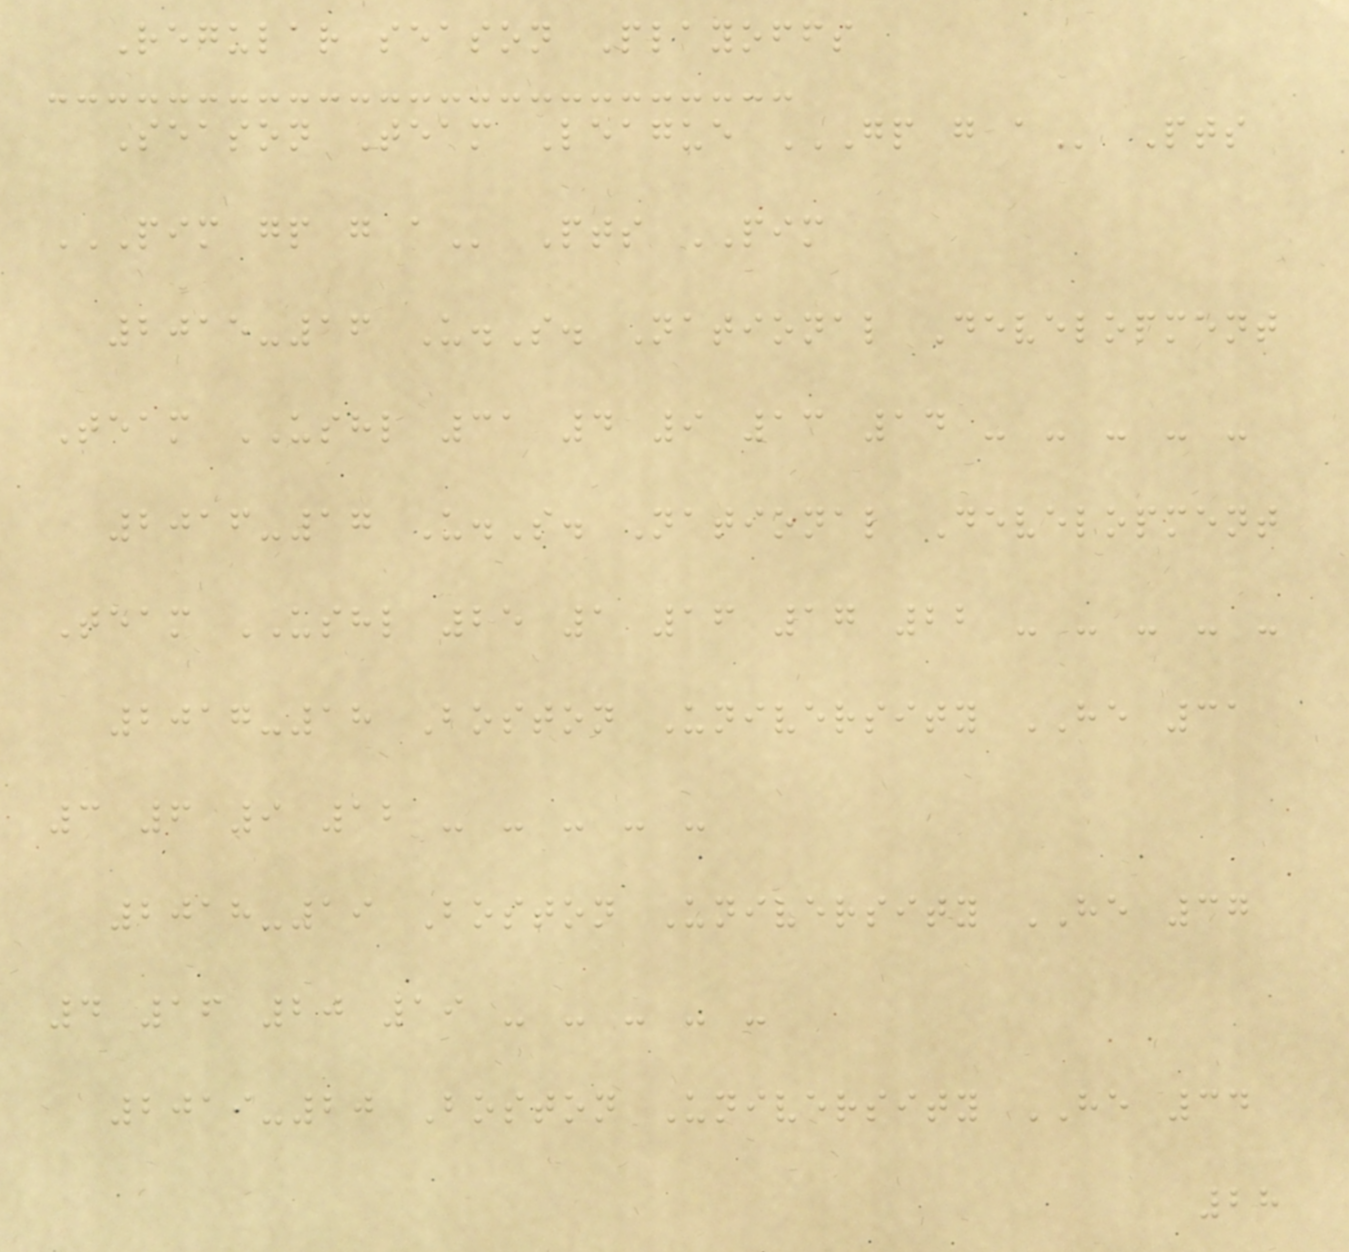Regular season Playoffs
Season Team League GP G A Pts
PIM GP G A Pts PIM
2015-16 U.S. National Development
Team USHL 31 4 9 13 14 - - - - -
2016-17 U.S. National Development
Team USHL 25 1 16 17 22 - - - - -
2017-18 Boston University HE 31
3 6 9 12 - - - - -
2018-19 Boston University HE 37
4 16 20 19 - - - - -
2019-20 Boston University HE 34
28
